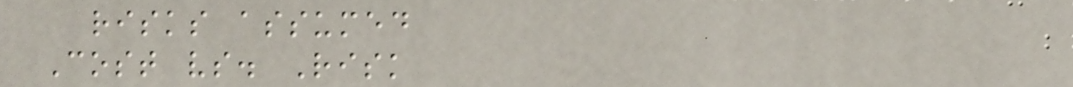risks assumed
Cost vs. Risk
